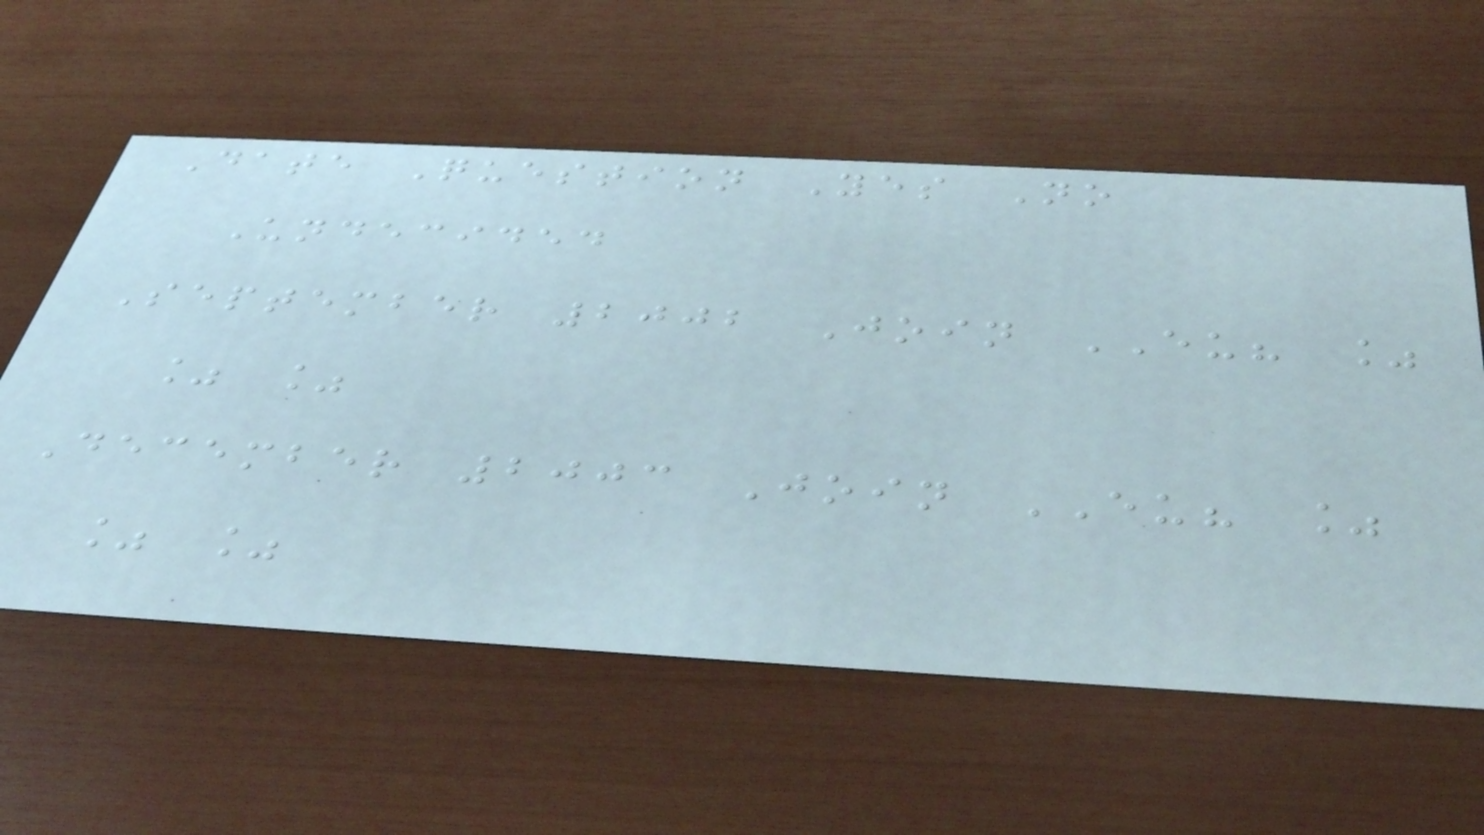Date Question Yes No
Undecided
September 2002 Join EU? %
% %
December 2003 Join EU? %
% %
